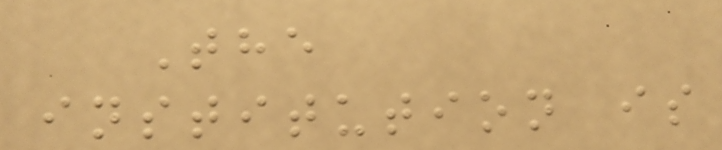The
institution is
